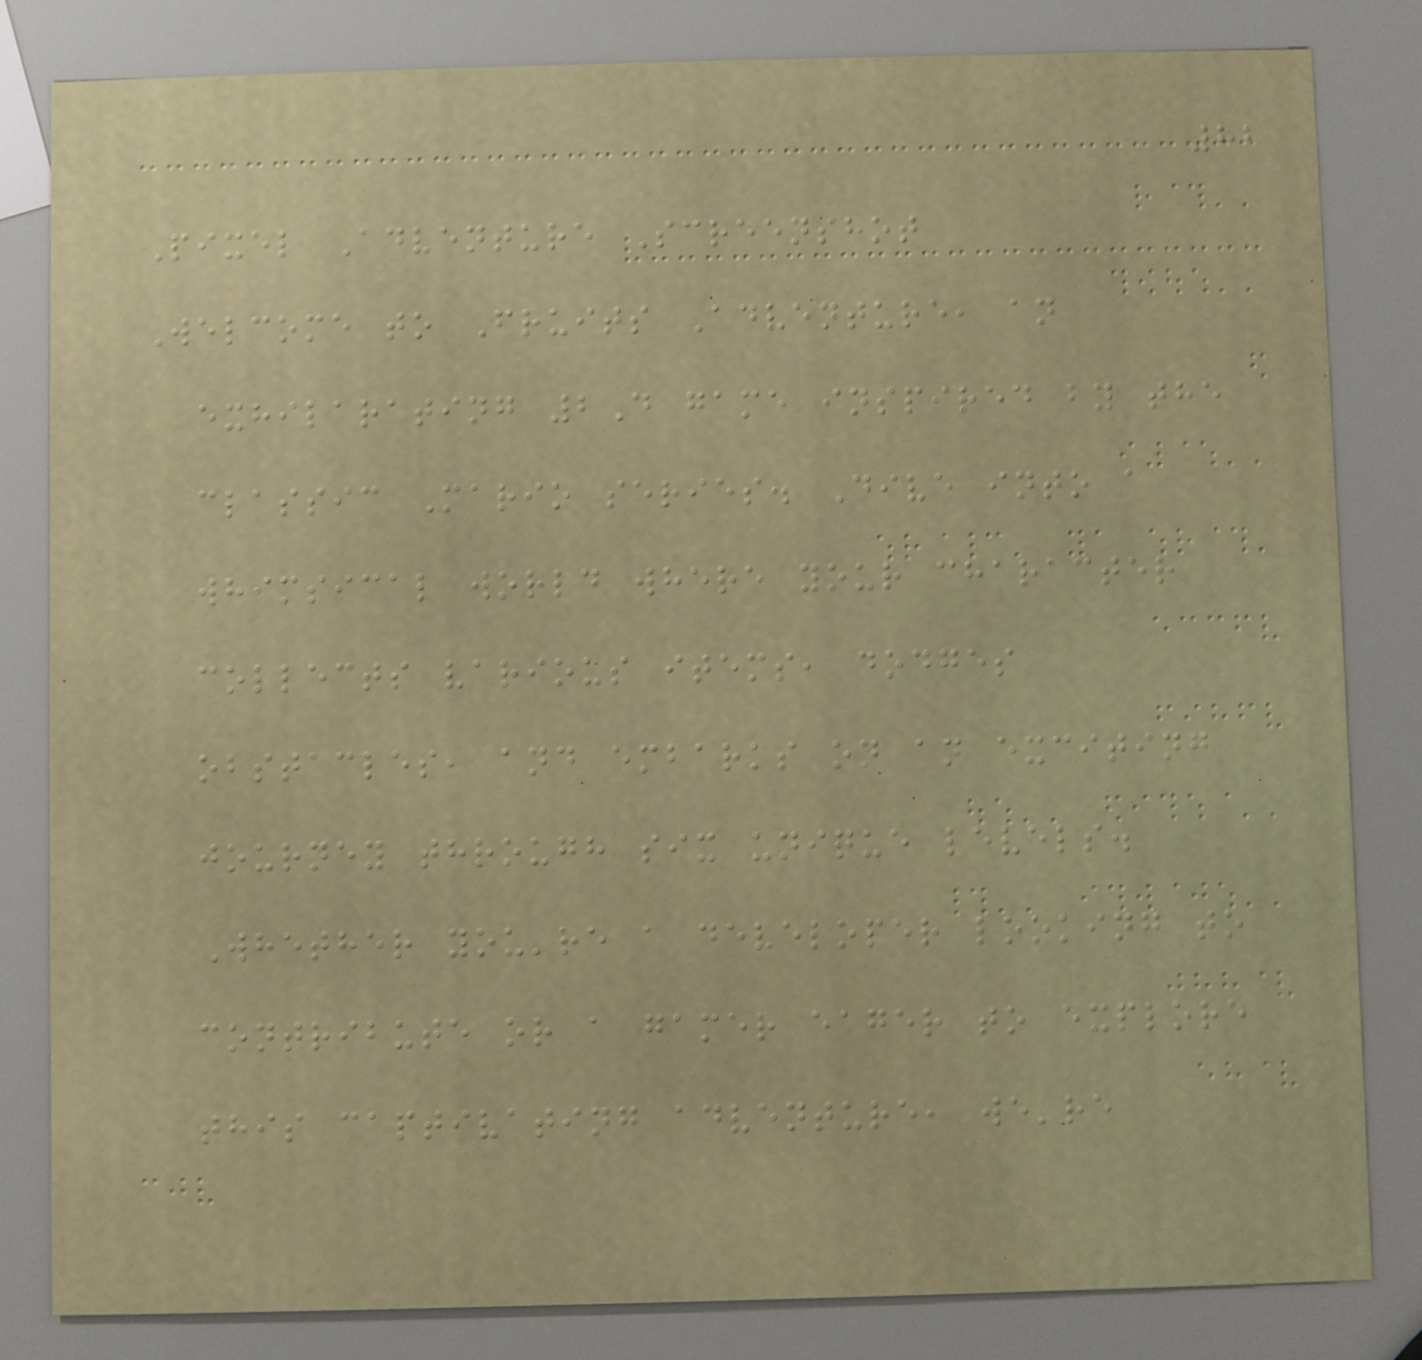82
Pixel Adventure Screenshot
Welcome to Fruits Adventure, an
exhilarating 2D game inspired by the
classic Mario series. Dive into a
whimsical world where your character
collects various items, dodges
obstacles, and embarks on an exciting
journey through six unique levels.
Whether you're a developer looking to
contribute or a gamer eager to explore
this captivating adventure, we're
